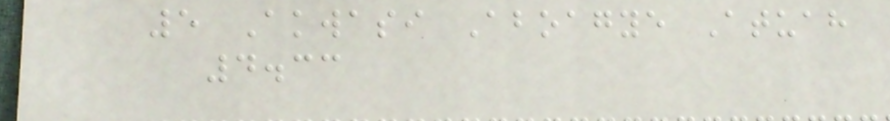5 Akwasi Aboagye Atuah
4.33
